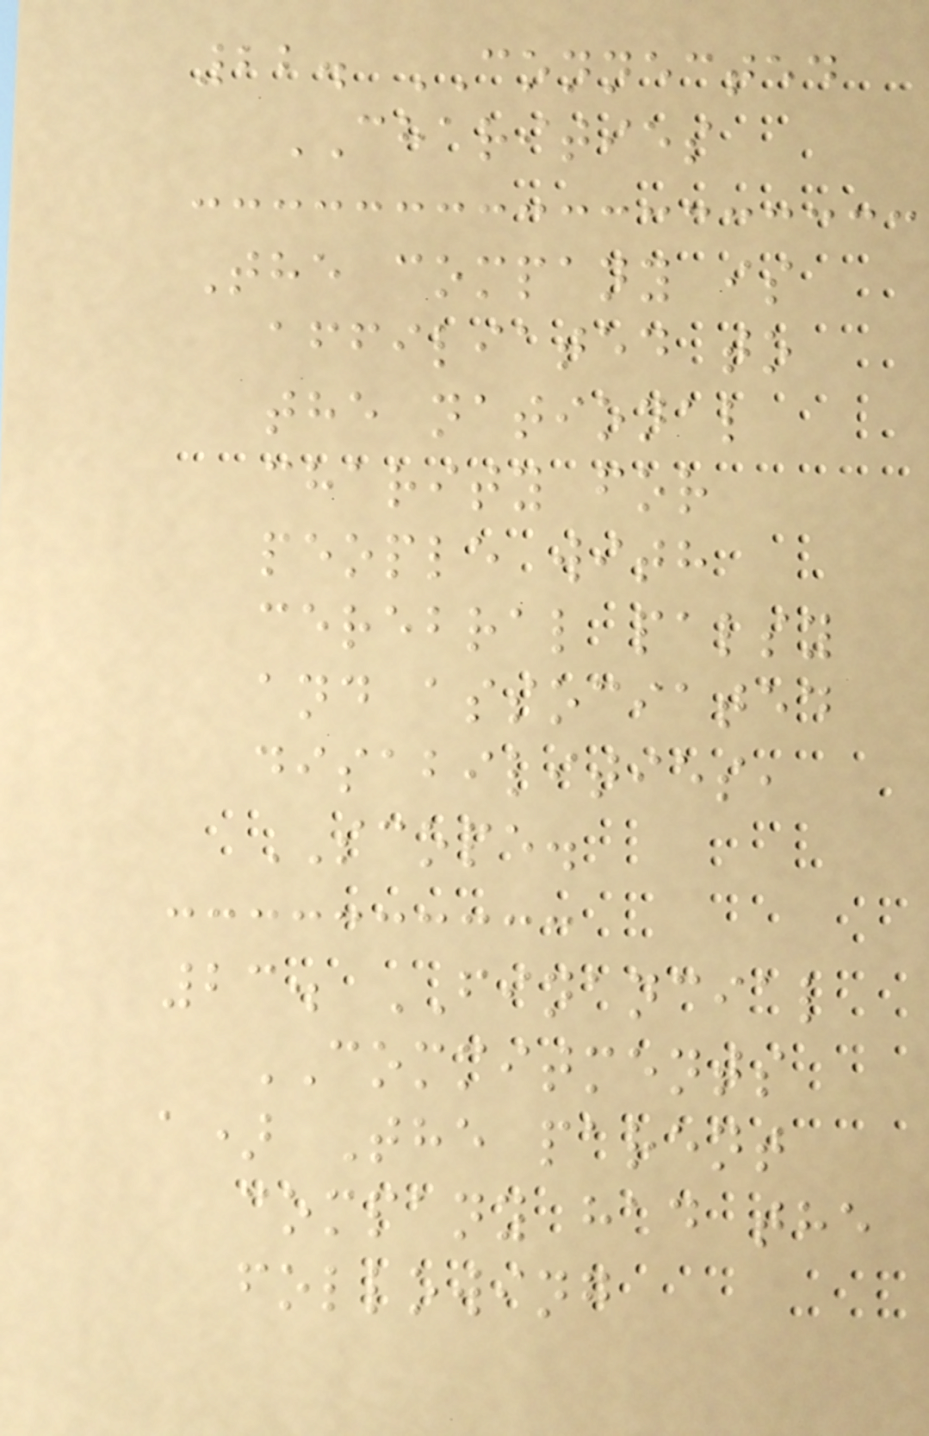22. CONNECTED
CHARITIES
The company is
affiliated to
the national
charity for
people with
cerebral palsy
and associated
disabilities,
SCOPE.
23. FINANCIAL
COMMITMENTS
a) The parent
company had the
following
